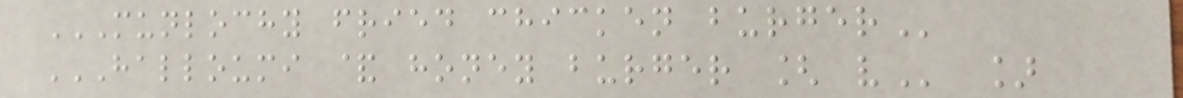MUNLOCHY FRIED CHICKEN BURGER
HALLOUMI & HONEY BURGER [ V ]
